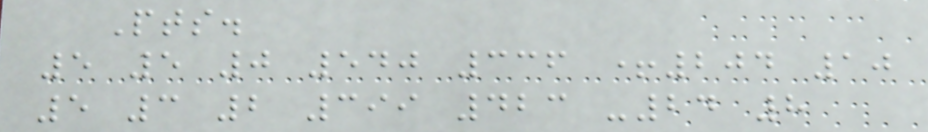Pts.
5 5 0 540 336 +204 10
5 3 2 399 423 -24 8
